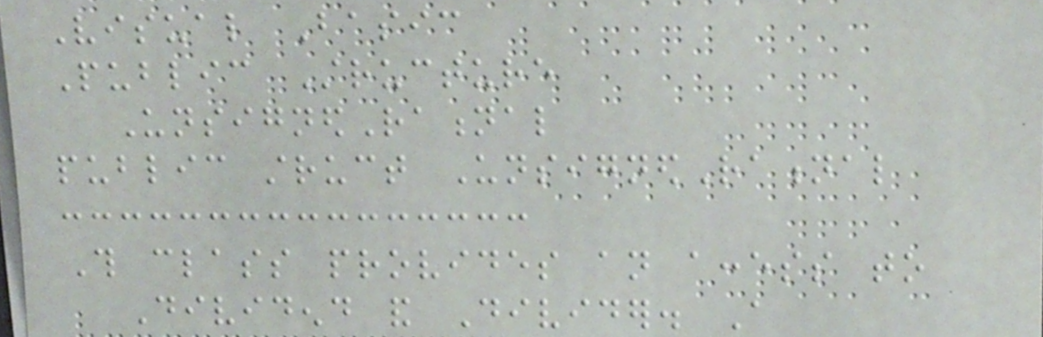Visual Basic
Public Structure
UnsignedRational
public struct UnsignedRational
This class provides an access to
Dividend and Divider. A
